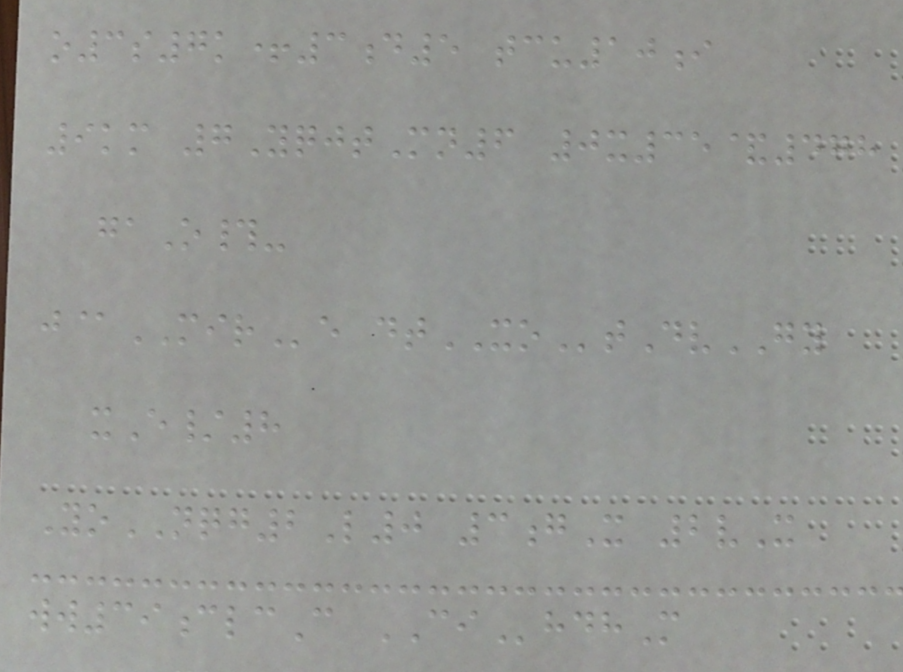o3s7k+3d5 tcu10i
9km 7YqjtMn6 0x35&478
gaO#-
j@MIRe dtXOtDvGY
xE/8
YoNQG2L0 3gX 2vX
ww39clcC CIhdhM
